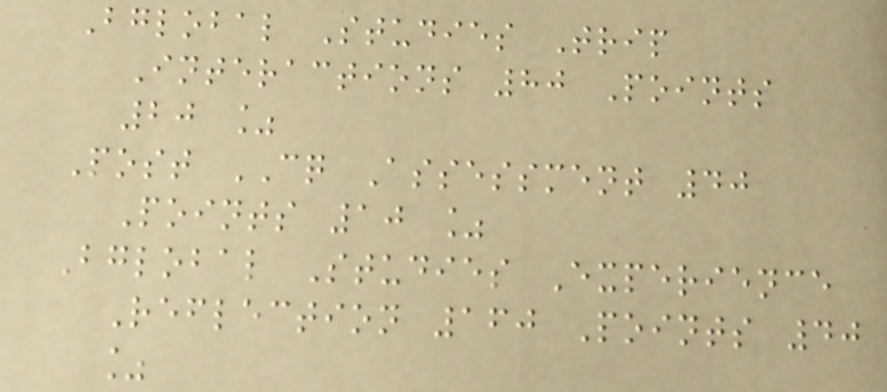Bglobal Studies Trip
Interactions 80 Points
20 %
Post CQ Assessment 40
Points 10 %
Bglobal Studies Experience
Reflection 160 Points 40
%
